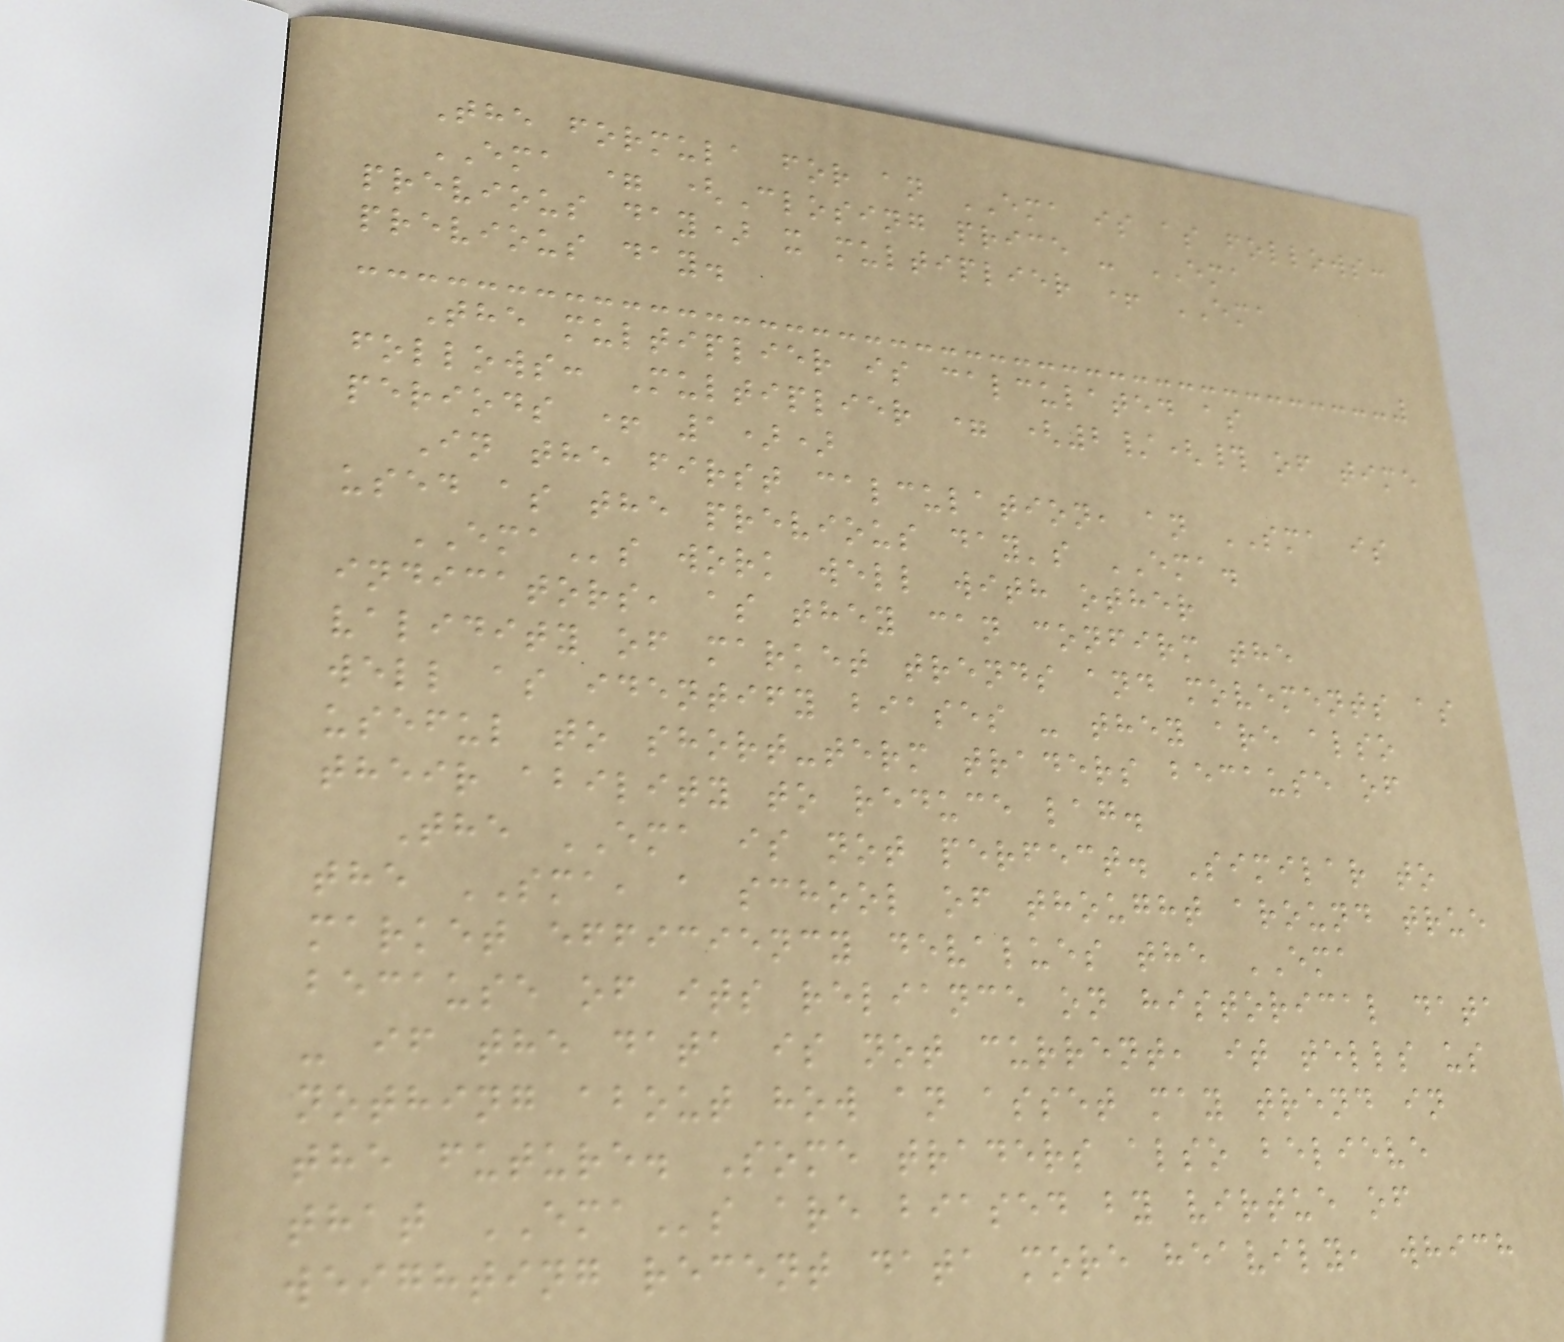The formula for an EMA is as follows:
EMA = (Closing price - EMA
previous day) x multiplier + EMA
previous day.
The multiplier is calculated as
follows: Multiplier = (2/(# of time
periods + 1))
In the first calculation, an SMA is
used as the previous day's EMA.
EMAs work well with other
indicators, as they can confirm the
validity of market trends and movements as
well as identify biases - they are also
useful to short-term traders because of
their ability to reduce lag.
The EMA is not perfect. Similar to
the SMA, a school of thought around true
market efficiency devalues the EMA
because of its reliance on historical data
- if the data is not current, it tells us
nothing about how an asset may trend in
the future. Some traders also believe
that EMAs are biased by virtue of
weighting recent data more heavily, which
